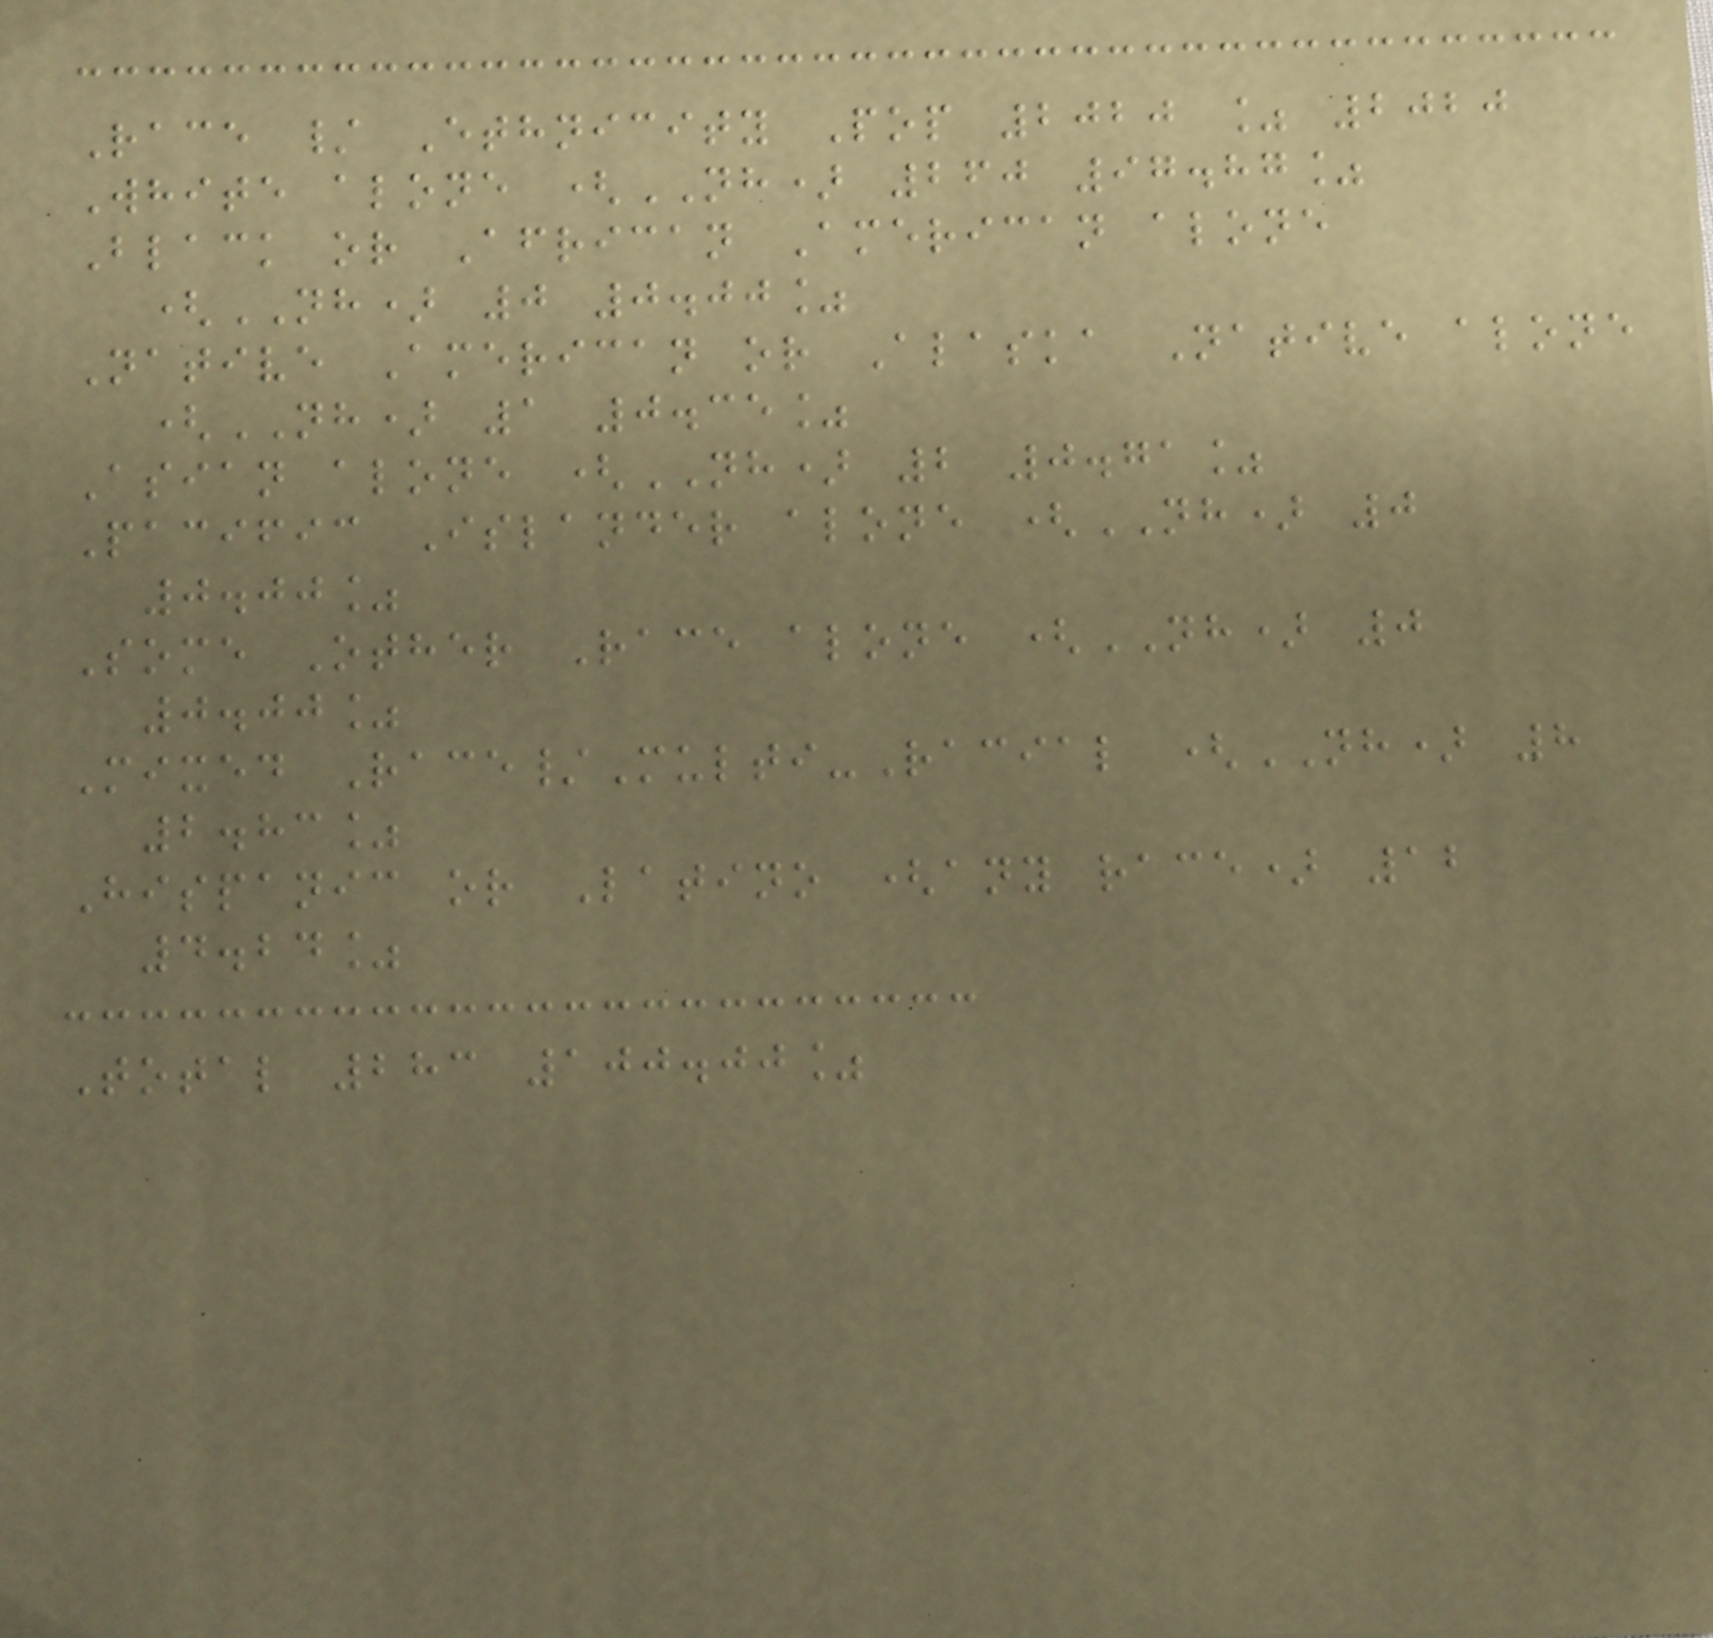Race / Ethnicity Pop 2020 % 2020
White alone (NH) 260 97.87%
Black or African American alone
(NH) 0 0.00%
Native American or Alaska Native alone
(NH) 1 0.35%
Asian alone (NH) 2 0.71%
Pacific Islander alone (NH) 0
0.00%
Some Other Race alone (NH) 0
0.00%
Mixed Race/Multi-Racial (NH) 8
2.83%
Hispanic or Latino (any race) 12
4.24%
Total 283 100.00%
